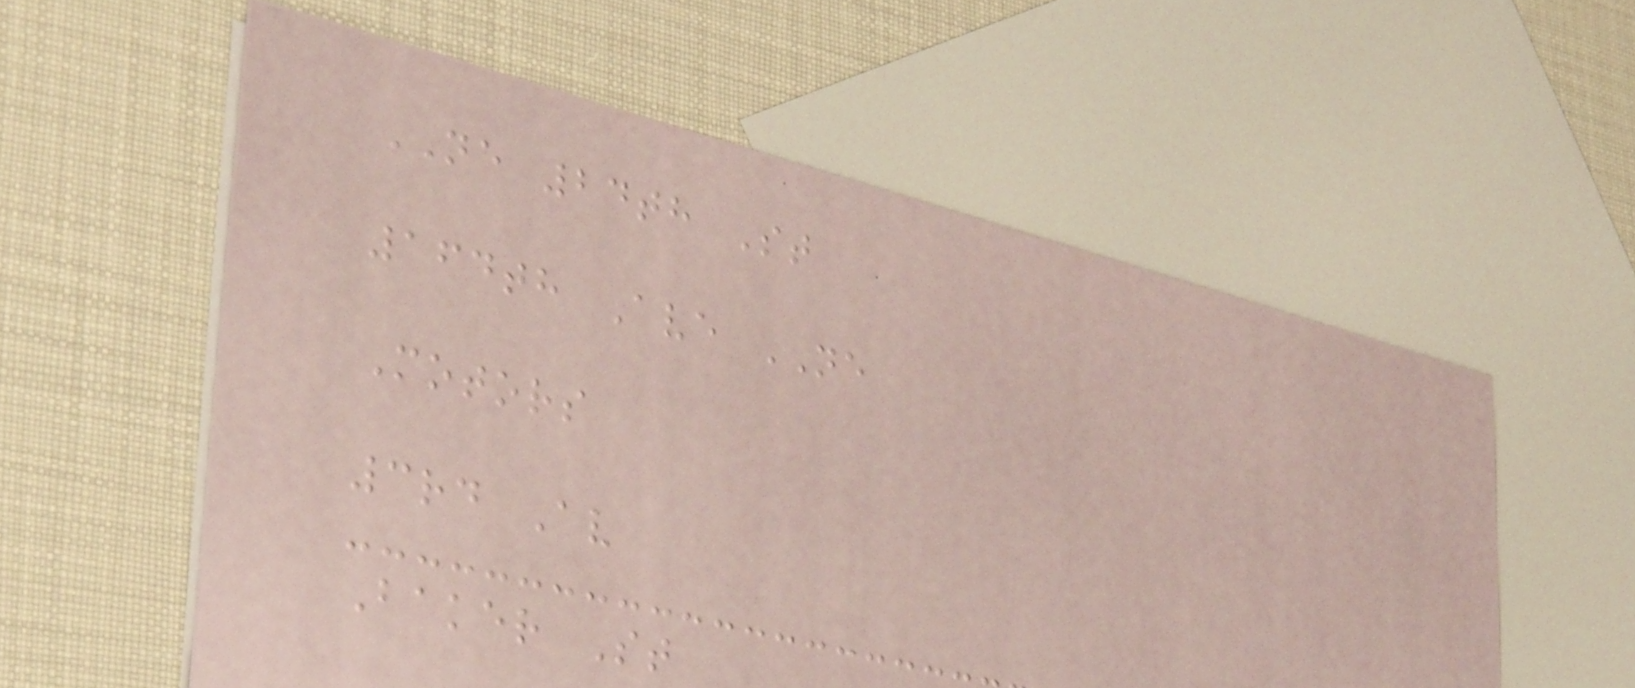NE 24th St
164th Ave NE
Motors
3rd Av
Baker St
